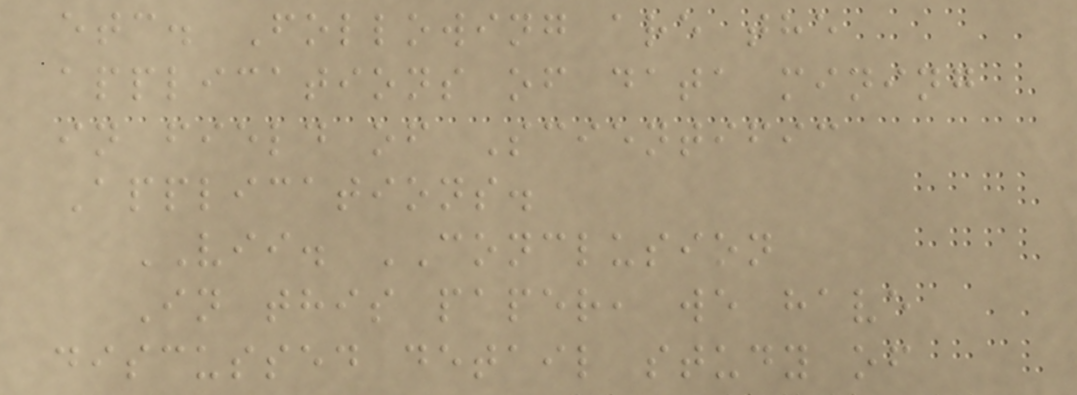etc. Following are the
applications of data mining
in field of Scientific
Applications.
VII. CONCLUSION
In this paper, we have
discussed detail study of
